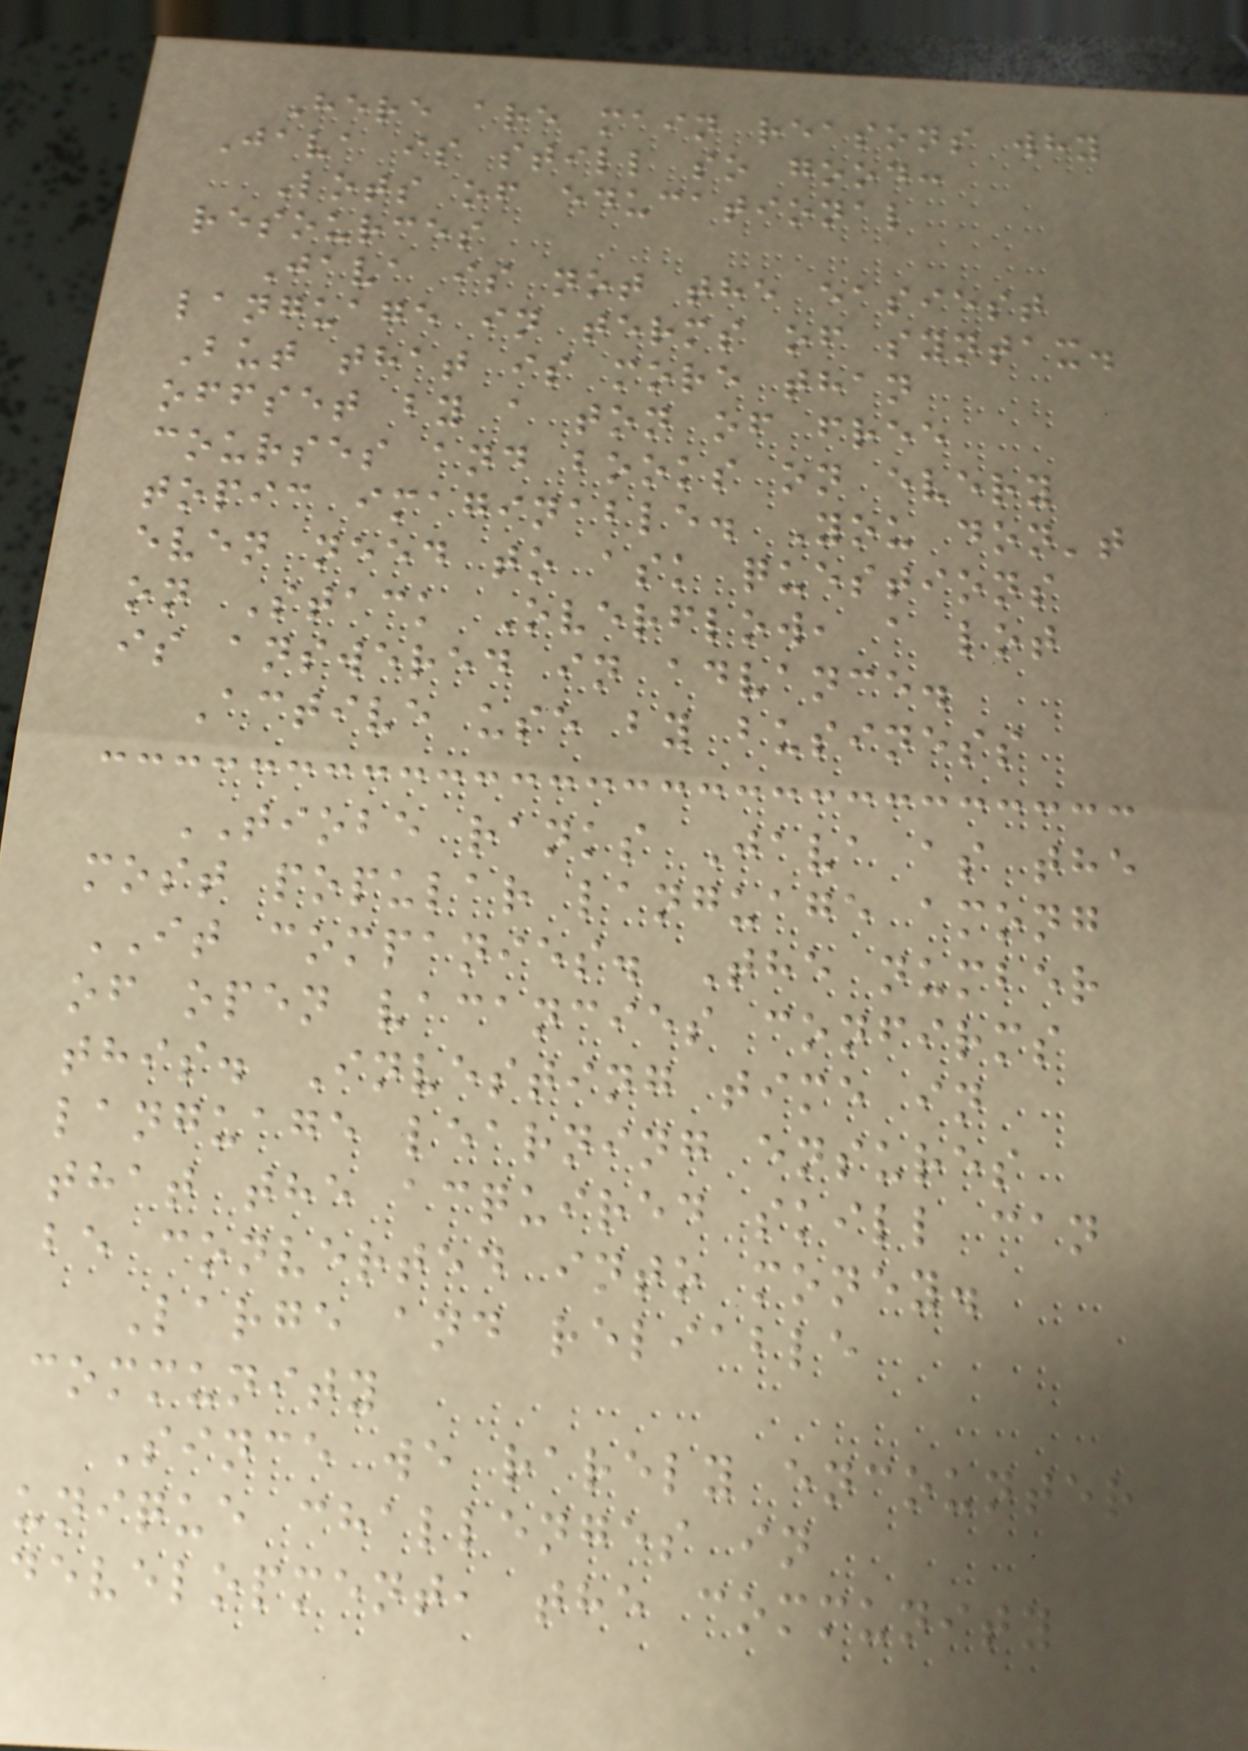Here are main reasons why
Java is still so good:
Lots of educational
resources
Java is not the easiest
language in terms of syntax.
But that is more than
offset by a ton of free
courses and books on every
topic imaginable. You don't
even need to ask questions
on Stack Overflow, a lot
is answered in advance.
Active use by business
TIOBE ranks Java as the
most popular language among
IT companies. The number
of open vacancies confirms
this. Investing time in
language learning ensures
that the acquired skill can
be converted into money.
Large and reliable
community
Since we rarely encounter
unique challenges in
development, the community
